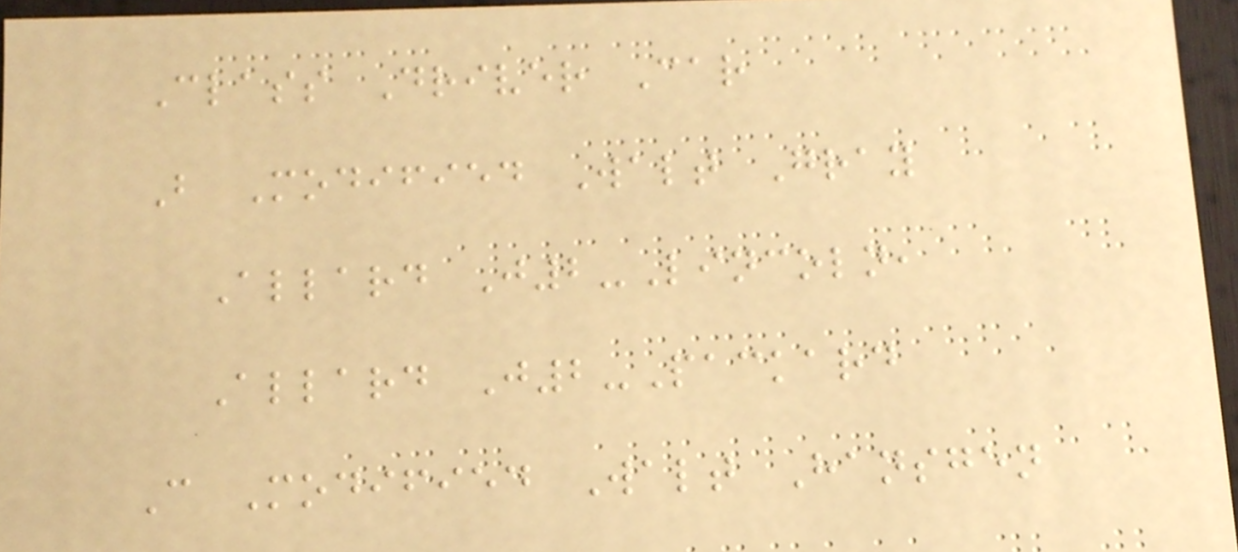Class Driver Car
B Modified Walt Gray
Allard J2-Lincoln,
Allard J2-Packard
C Modified Walt Hansgen
